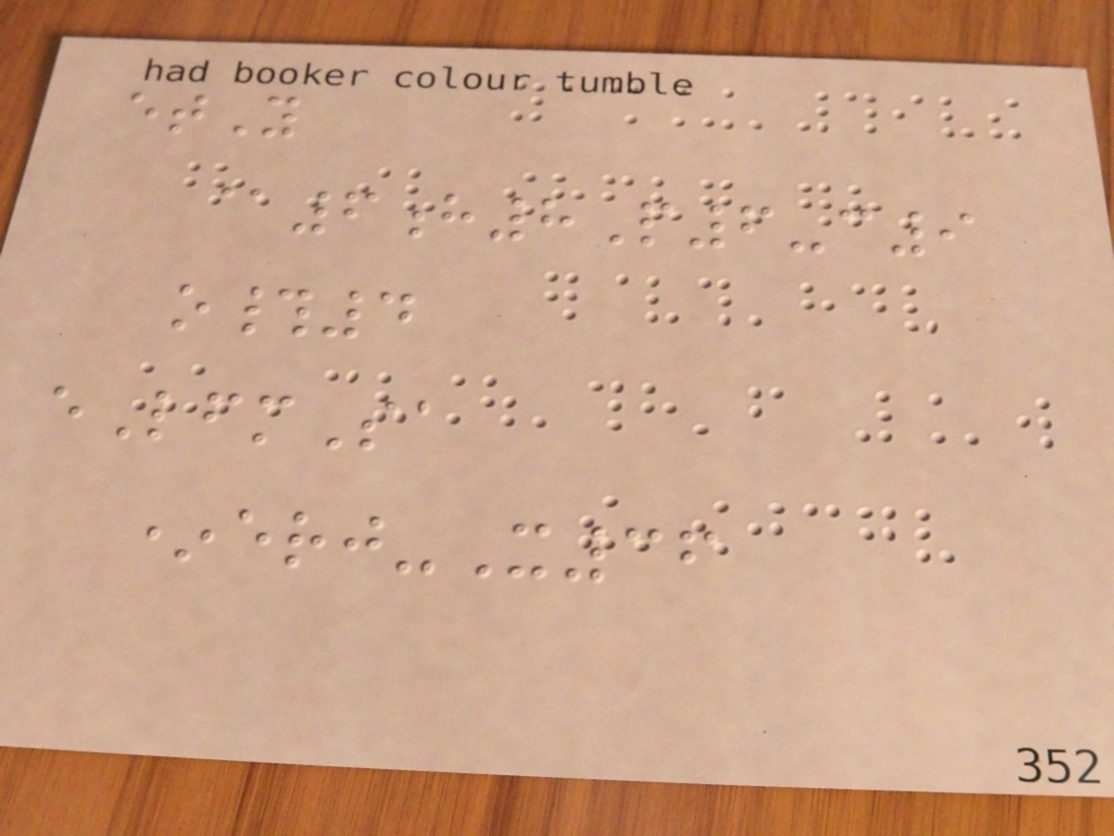etY
@6h8P6-c9
o#4
eLfmSa
*erj-X36
